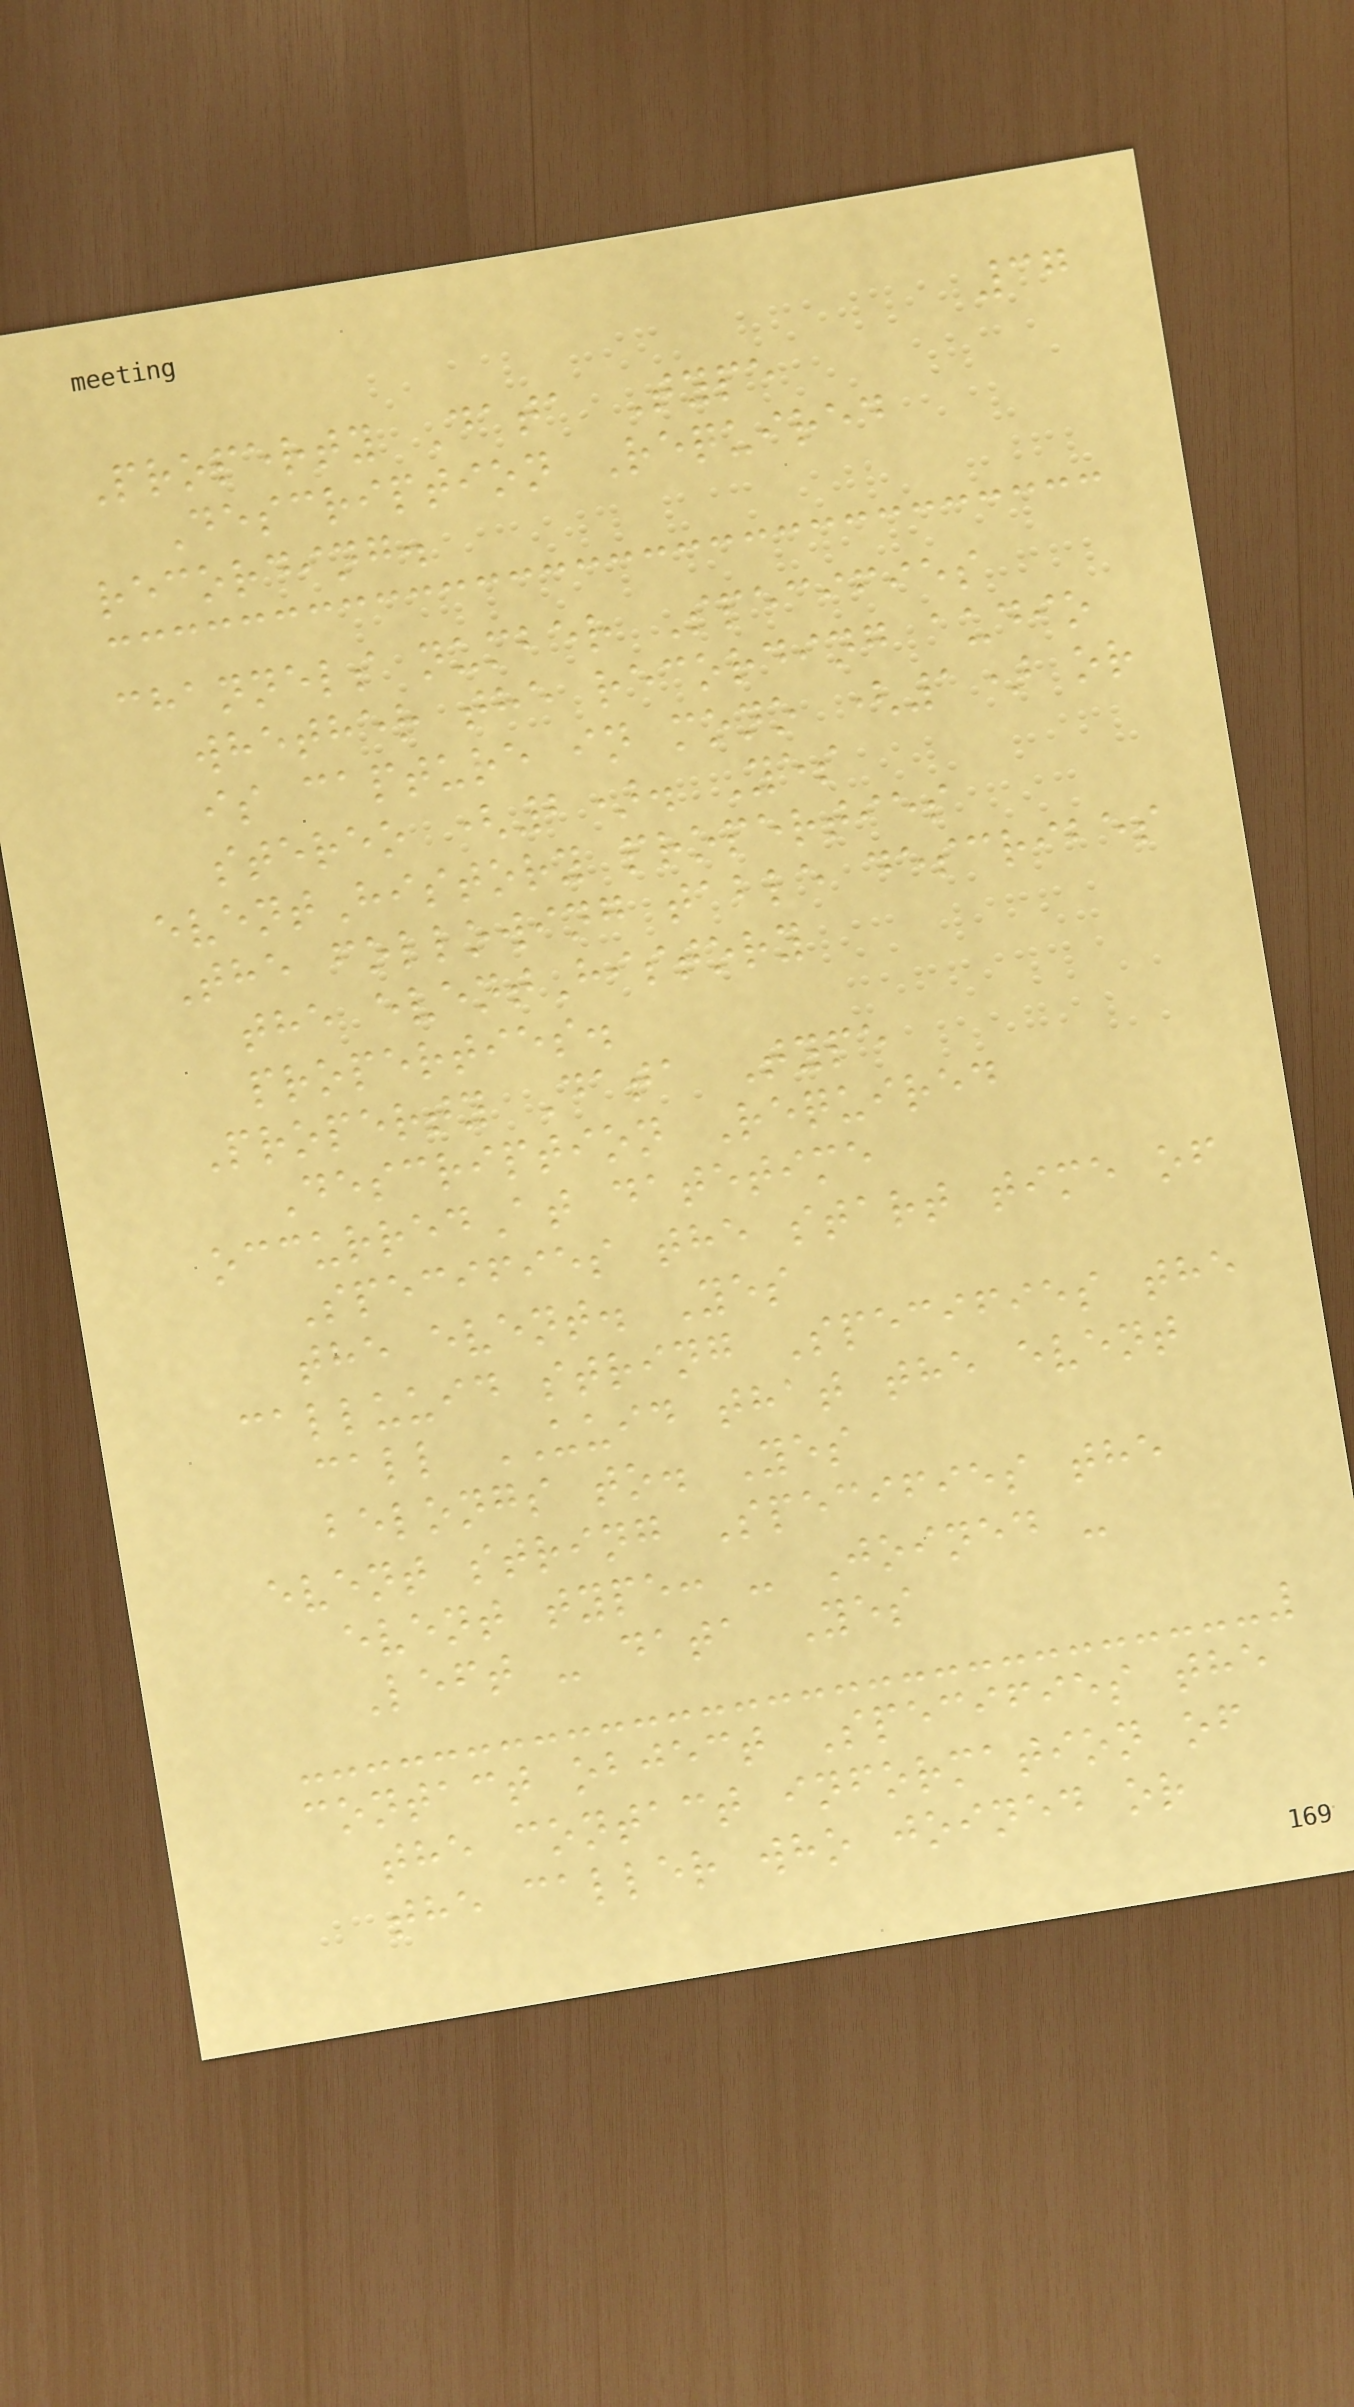37
Property Data Type
Description Required
recording.
channels number Specifies
whether the recording audio
is capture in mono (1) or
stereo (2). Yes
eventHistory properties
The following table describes
the eventHistory
properties.
Property Data Type
Description Required
occurredAt datetime
Specifies the start time of
the event. Yes
calluuid string Specifies the
call UUID that the event
belongs to. Yes
event string Specifies the
event type: - Joined -
Left - data Yes
contact object Specifies the
the contact information of
the caller who joined or
